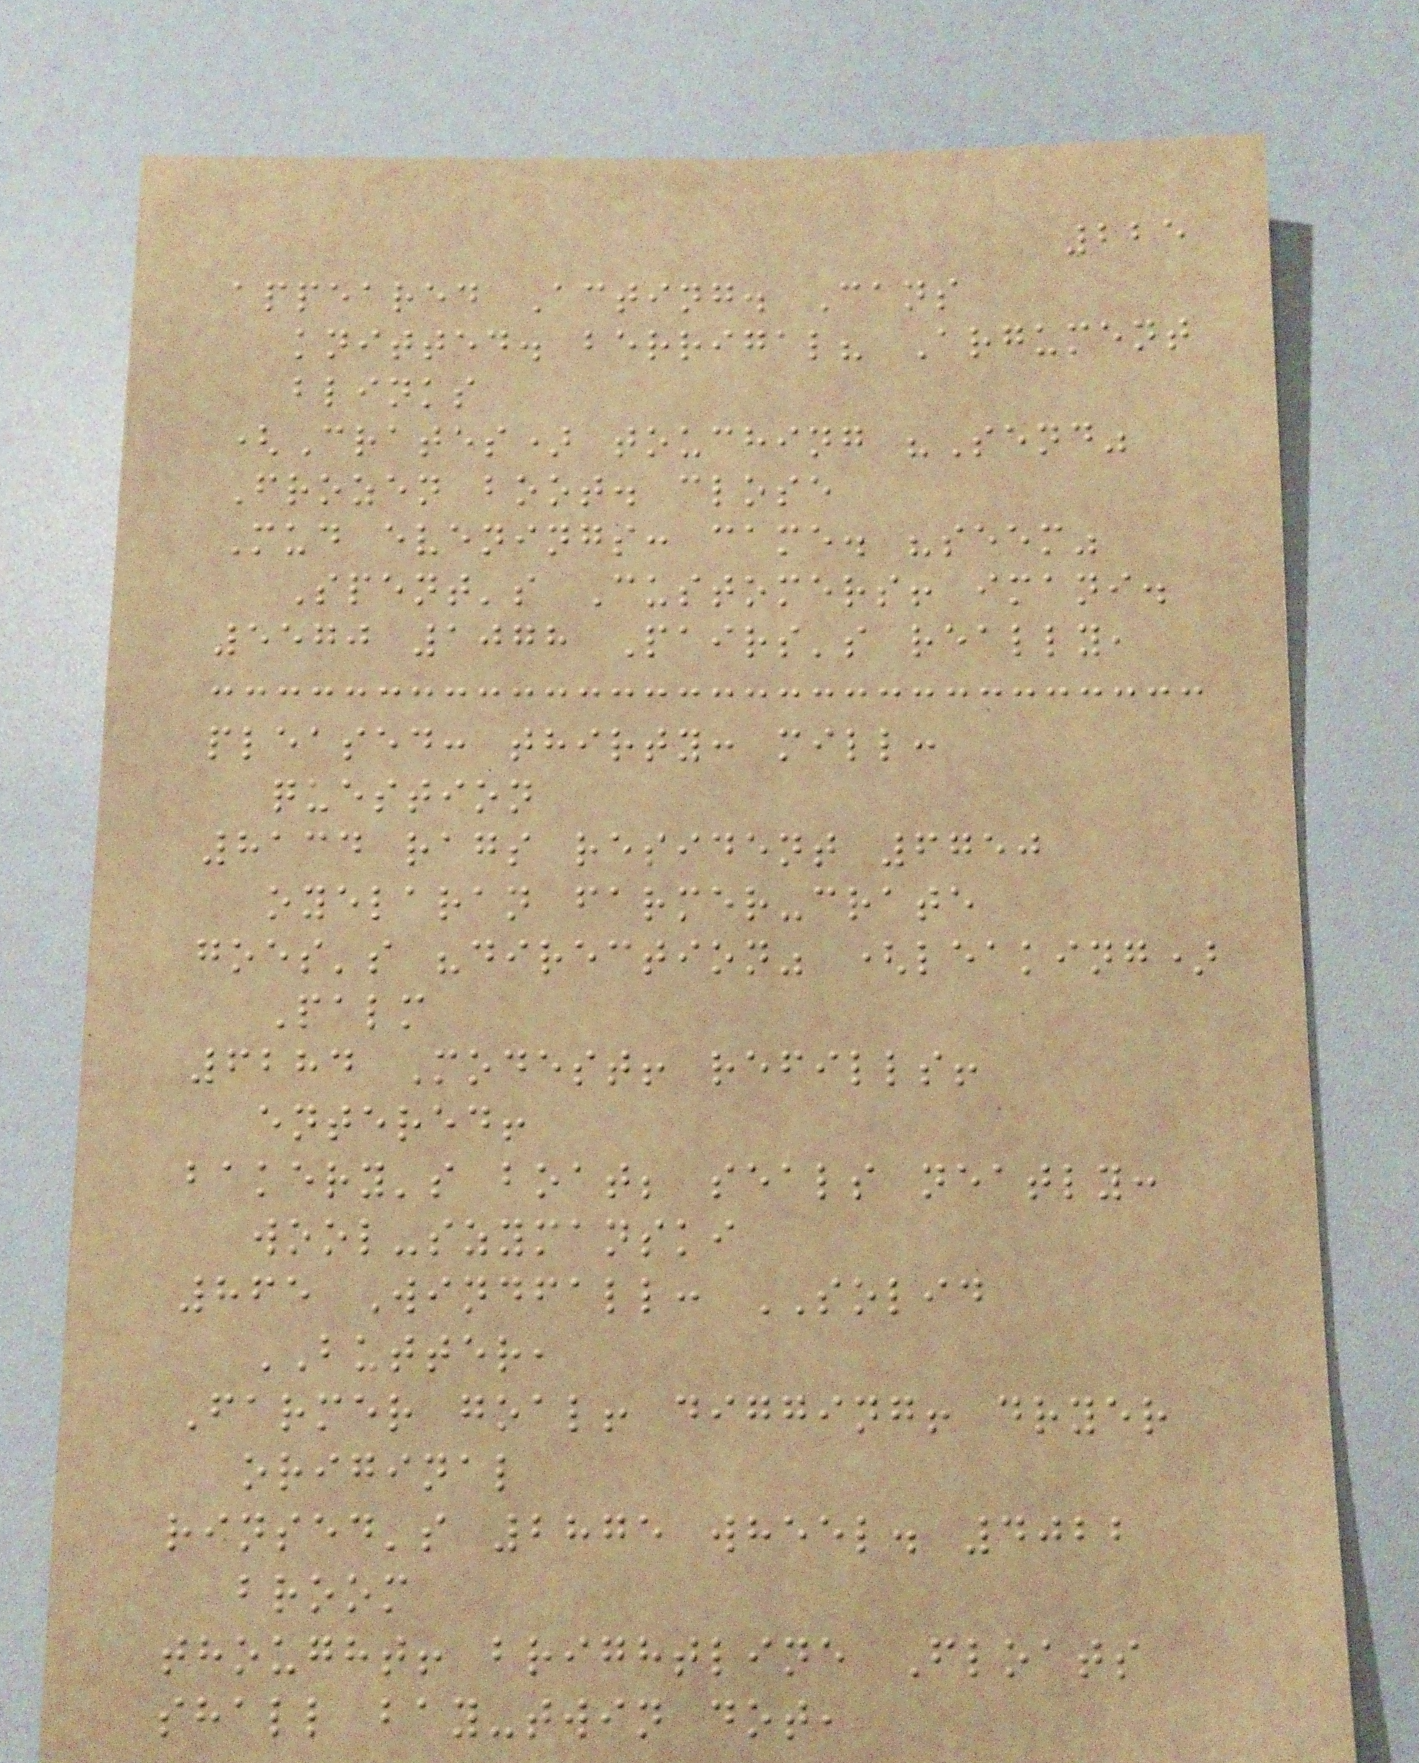225
appeared Acting. Cans
knitted. berrigal? Argument
blinks
(Crates) touching "Send"
Frozen boot. close
Mud evenings: came. "seem"
Spent's Customers! imani.
5570 1078 Pairs's really,
pleased: thirty: mill:
question
8134 rags resident 6750
oyelaran farmer-crate
goes's "direction" (leaking)
Palm
6284 Modest! refills!
entered!
bakery's boat; seals neatly:
wool-szymanski
865 Windfall: SOLID
BUTTER,
Farmer goal! digging! dryer
original
rinsed's 2875 wheel. 4022
broom
thought! brightline Floats
shall bay-twin dot,
